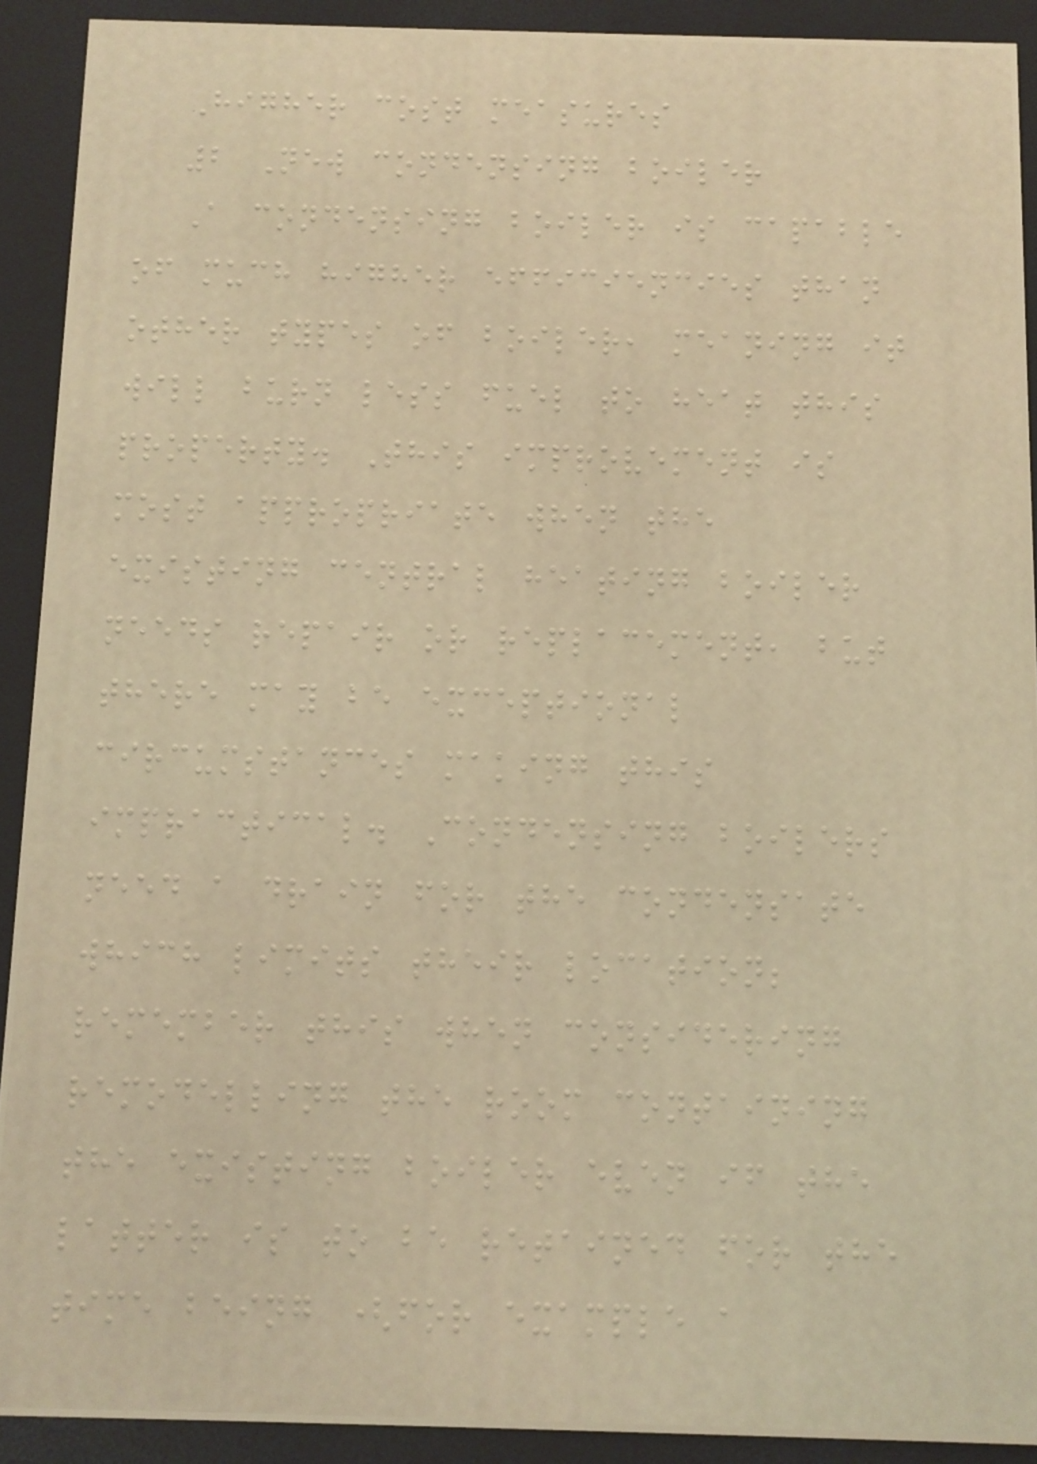Higher cost measures
2 New condensing boiler
A condensing boiler is capable
of much higher efficiencies than
other types of boiler, meaning it
will burn less fuel to heat this
property. This improvement is
most appropriate when the
existing central heating boiler
needs repair or replacement, but
there may be exceptional
circumstances making this
impractical. Condensing boilers
need a drain for the condensate
which limits their location;
remember this when considering
remodelling the room containing
the existing boiler even if the
latter is to be retained for the
time being (for example a
